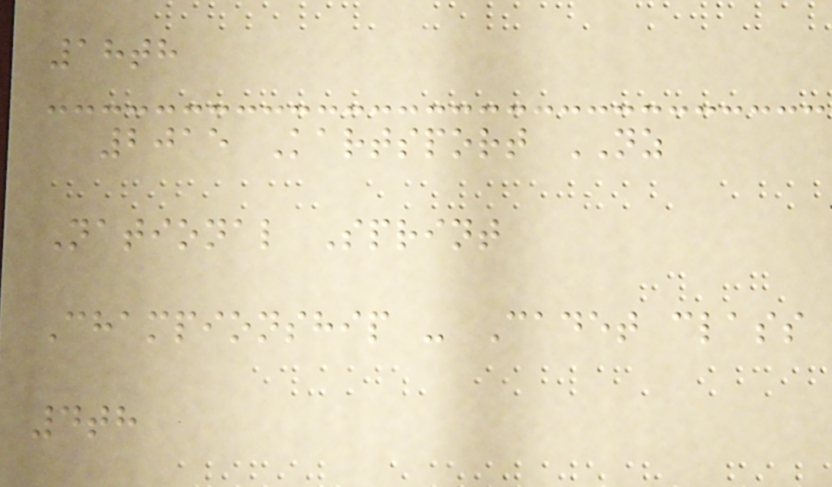18th
2015 Kartsport NZ
National Sprint
Championship - Cadet class
4th
